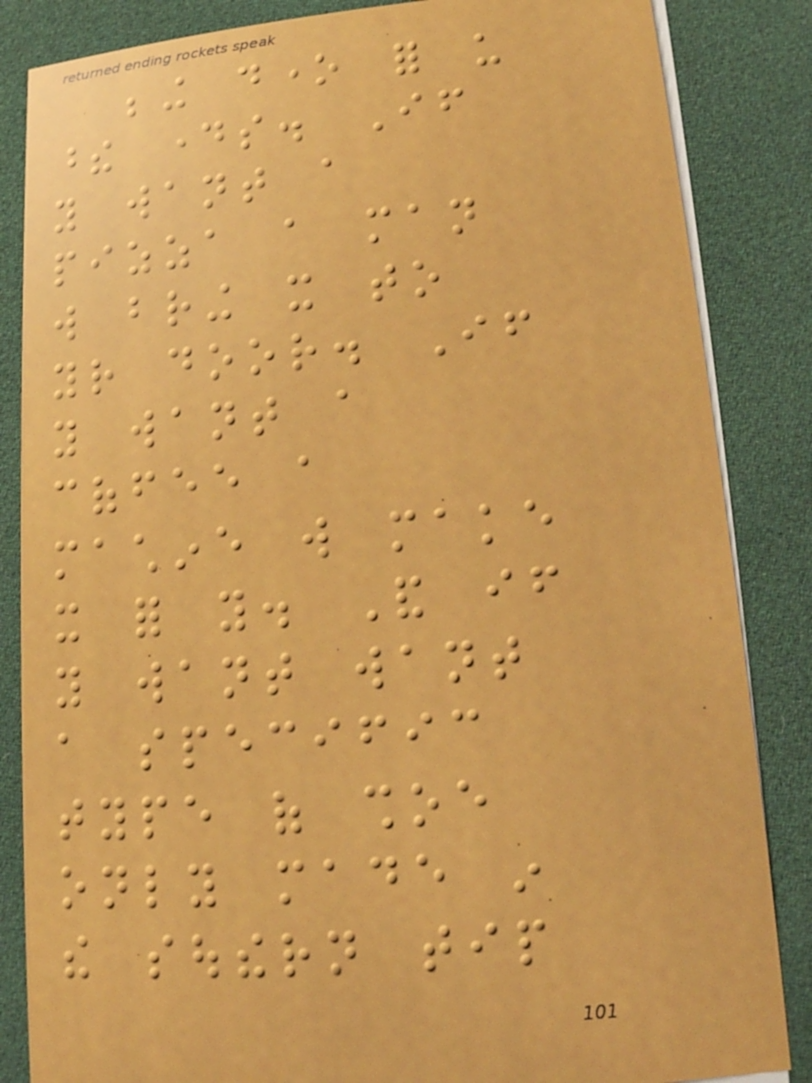being done for us
these days. If
you want a
pizza a man
will bring it to
your door. If
you want a
coffee a
machine will make
it for you. And if
you want want
a specific
type of shoe
only made in
the southern tip
